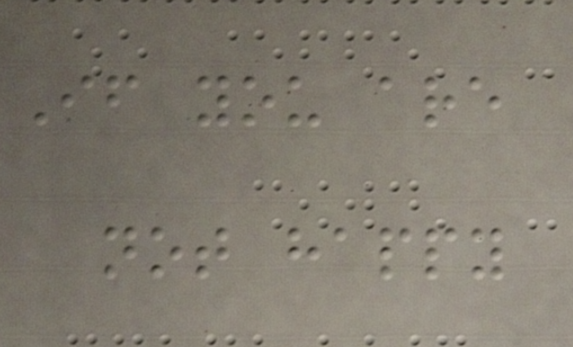If you are
not happy
